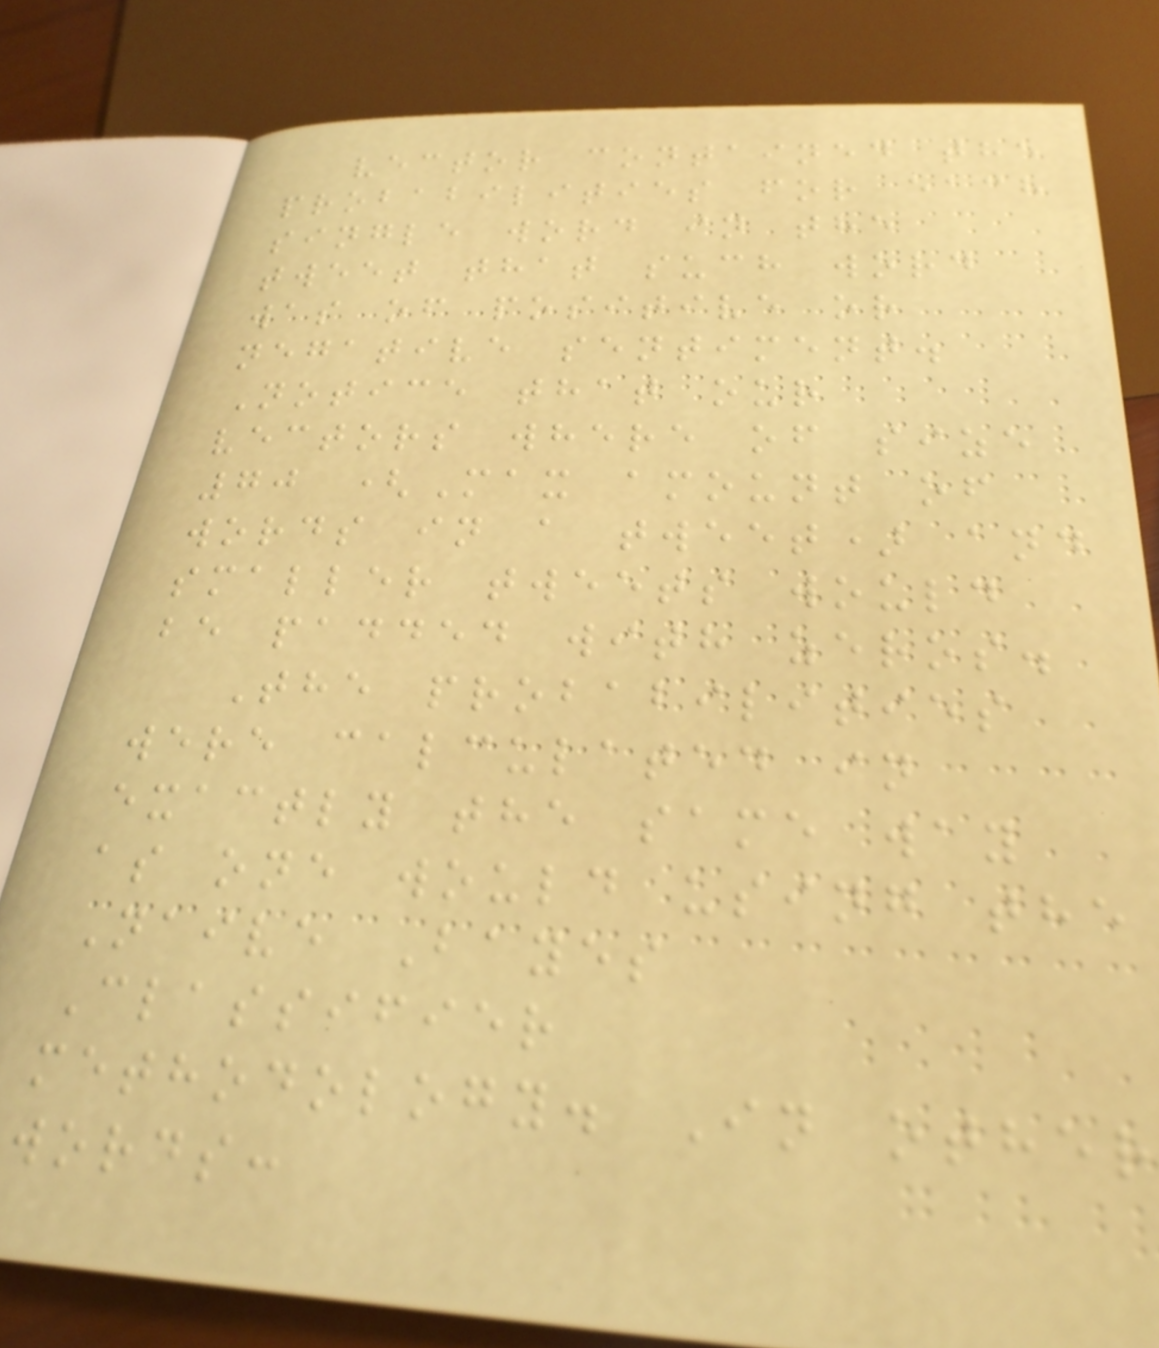vector contained the
probabilities for each
single word in the
tweet that such word
was of positive or
negative sentiment.
Notice that our
vectors where of size
70 (Max amount of
words in a tweet) and
smaller tweets would
be padded with zeros.
The probabilities
were calculated in
exactly the same way
as one would using the
Naive Bayes
Classifier
methodology. In other
words:
